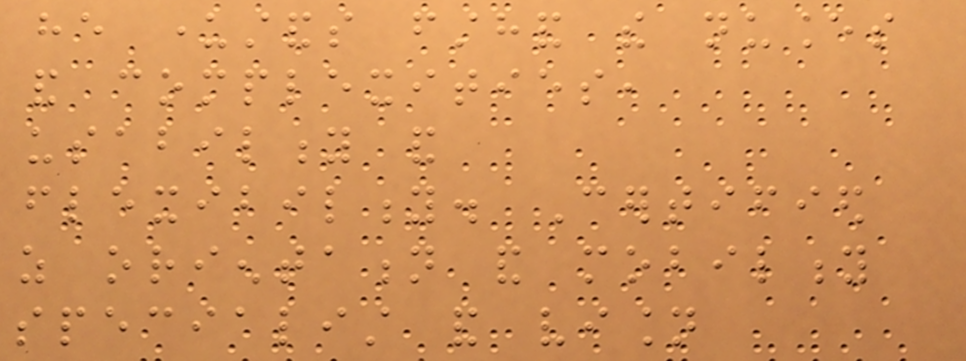he understands firsthand the nuances
and complexities,
usability and
flexibility. Certified
as orientation and mobility
specialist and vision
